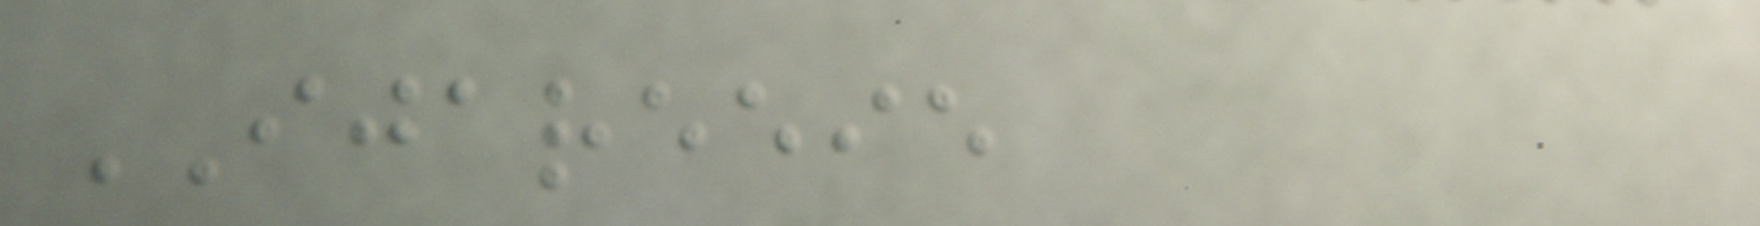IJAREEIE
